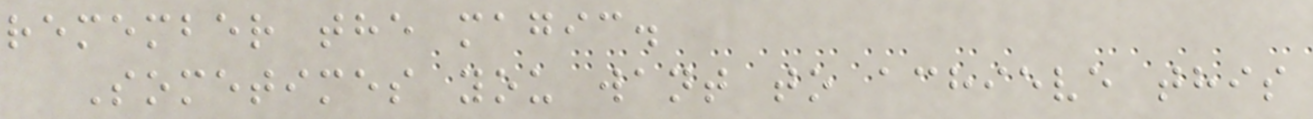remember the magic.
Sometimes you want to achieve this
